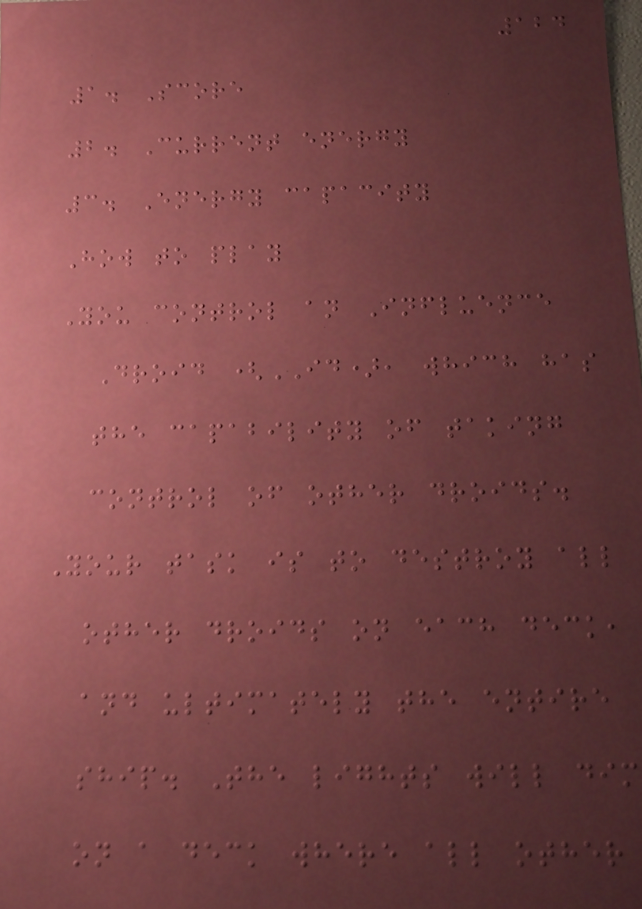124
1. Score
2. Current energy
3. Energy capacity
How to play
You control an Influence
Droid (ID), which has
the capability of taking
control of other droids.
Your task is to destroy all
other droids on each deck,
and ultimately the entire
ship. The lights will dim
on a deck where all other
